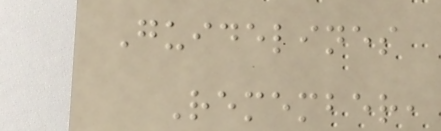Guidelines
Remember,
